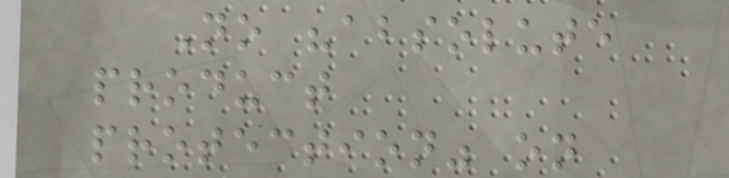No "absolute
product
protection" on
